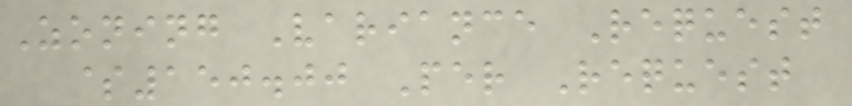Zoning Variance Request
$150.00 Per Request
